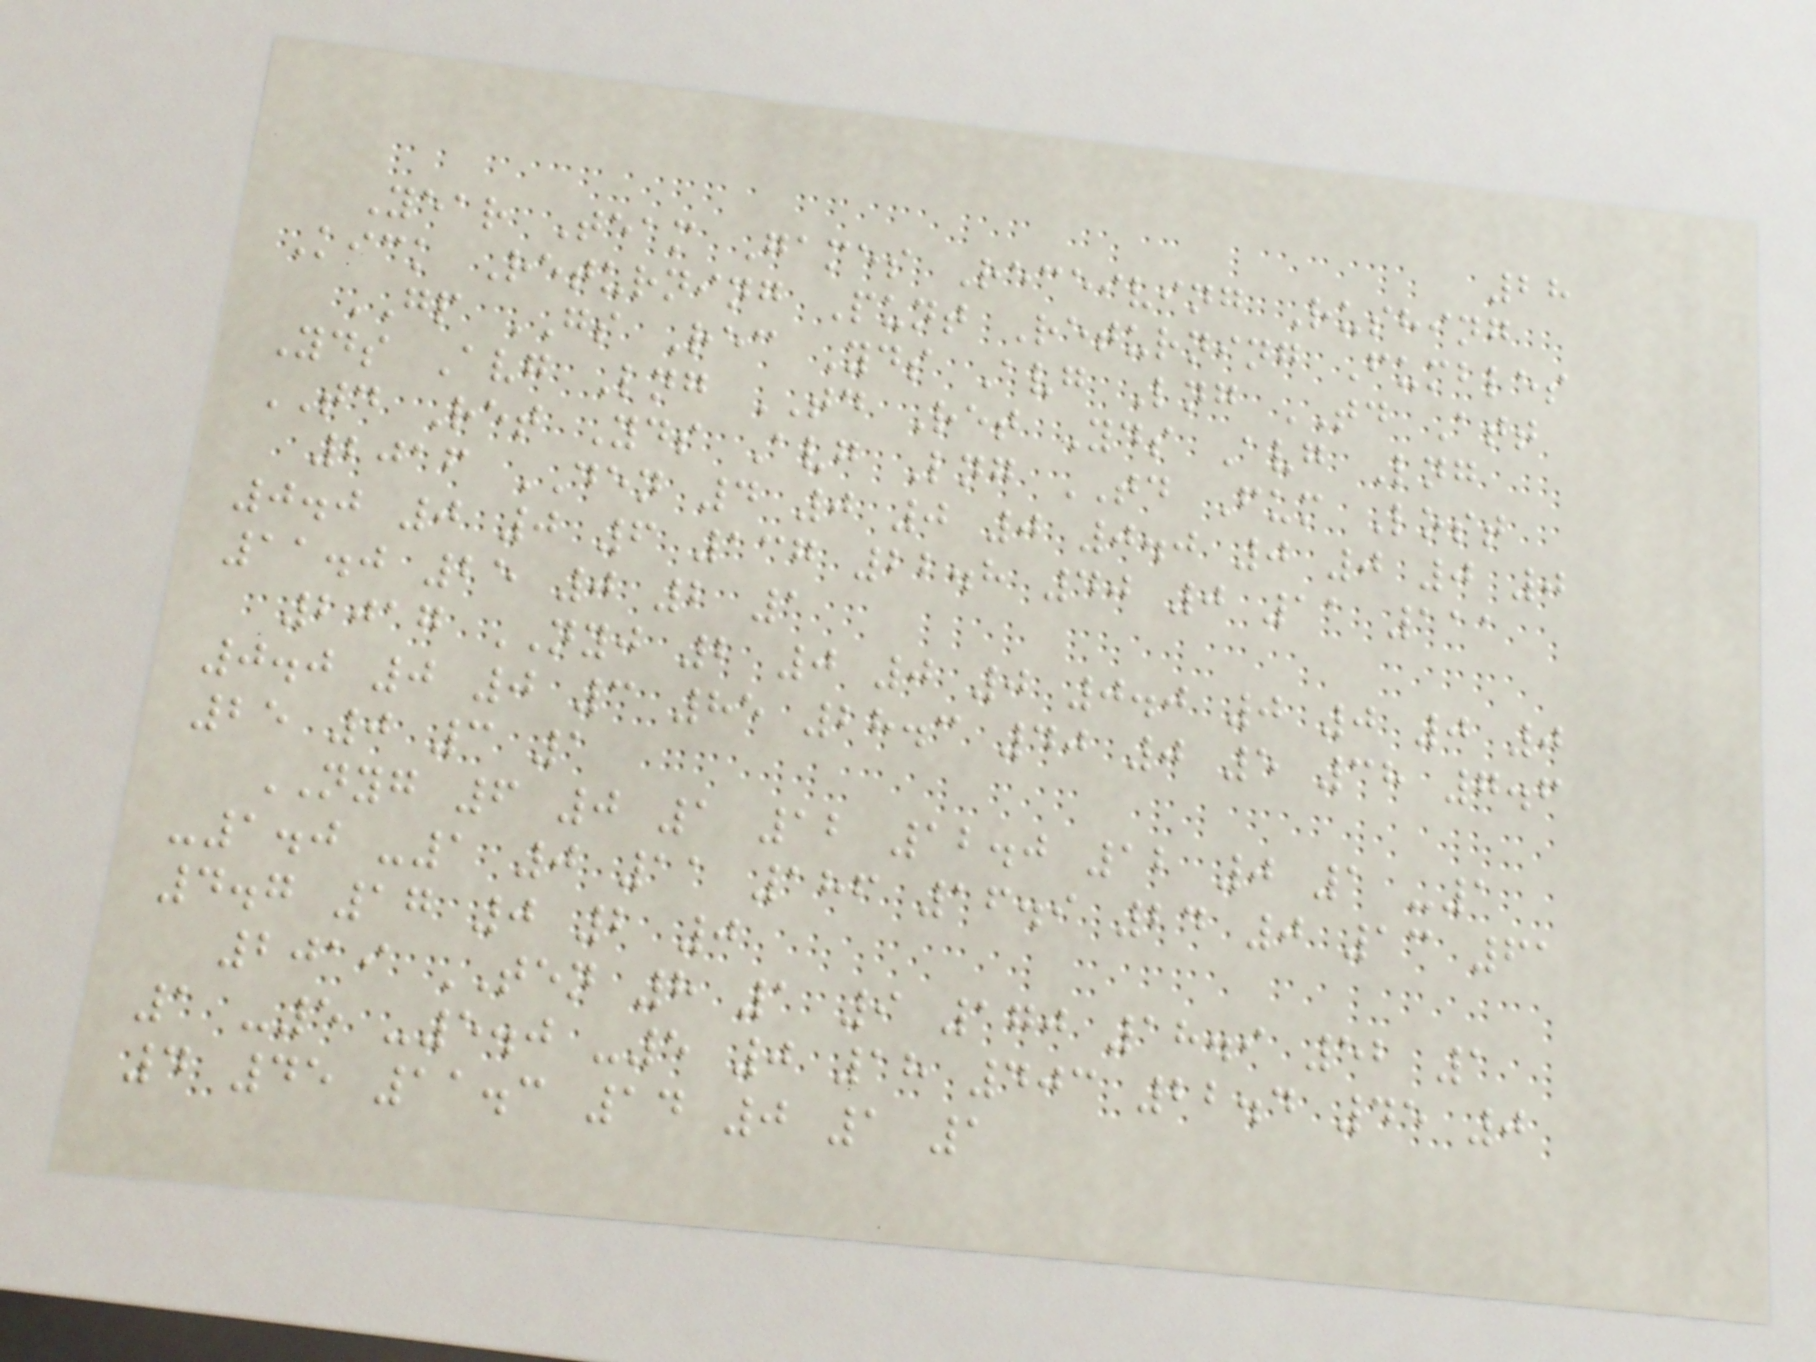28
Year Team Games Receiving Rushing
Kick Returning Punt Returning Fumbles
GP GS Rec Yds Avg Lng TD Att
Yds Avg Lng TD Ret Yds Avg Lng
TD Ret Yds Avg Lng TD Fum Lost
2016 DEN 4 0 0 0 0.0 0 0 0 0
0.0 0 0 6 137 22.8 40 0 11 111
11.0 25 0 2 1
2017 NYJ 2 0 0 0 0.0 0 0 0 0
0.0 0 0 3 85 28.3 40 0 5 38 7.6
25 0 3 1
NYG 6 0 1 12 12.0 12 0 1 -1
-1.0 -1 0 11 186 16.9 24 0 13 61
4.7 17 0 2 0
2019 TEN 8 1 9 170 18.9 52 1
1 -5 -5.0 -5 0 18 403 22.4 45 0
4 45 11.3 14 0 1 1
